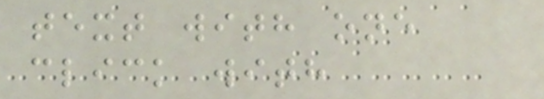text with one
click with
